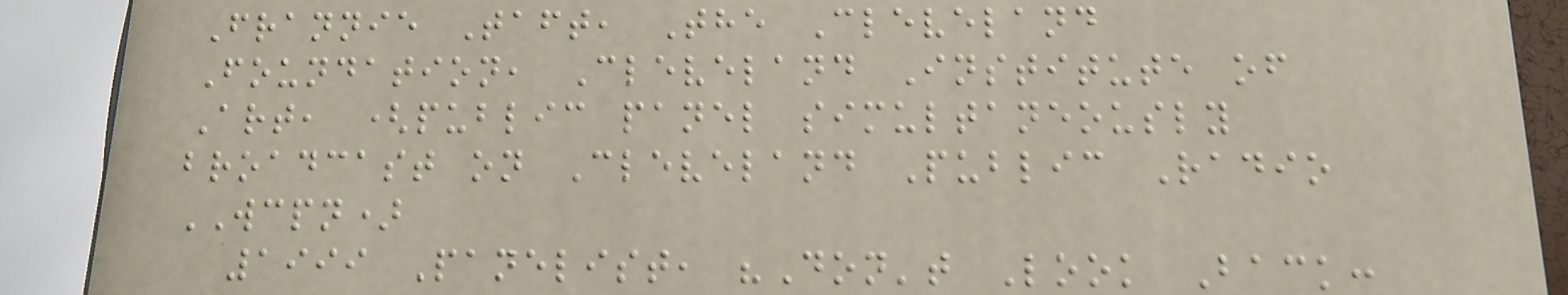Frannie Taft, The Cleveland
Foundation, Cleveland Institute of
Art, (public panel simultaneously
broadcast on Cleveland Public Radio
WCPN)
1999 Panelist, "Don't Look Back:
